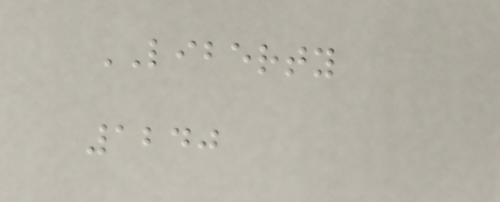LIBERTY
1240
